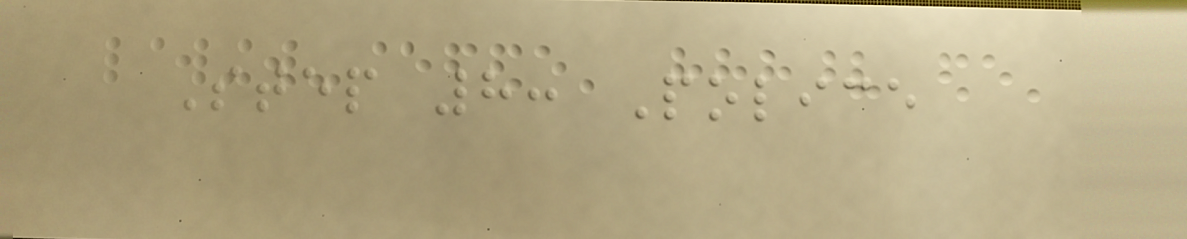Step 8: Police
